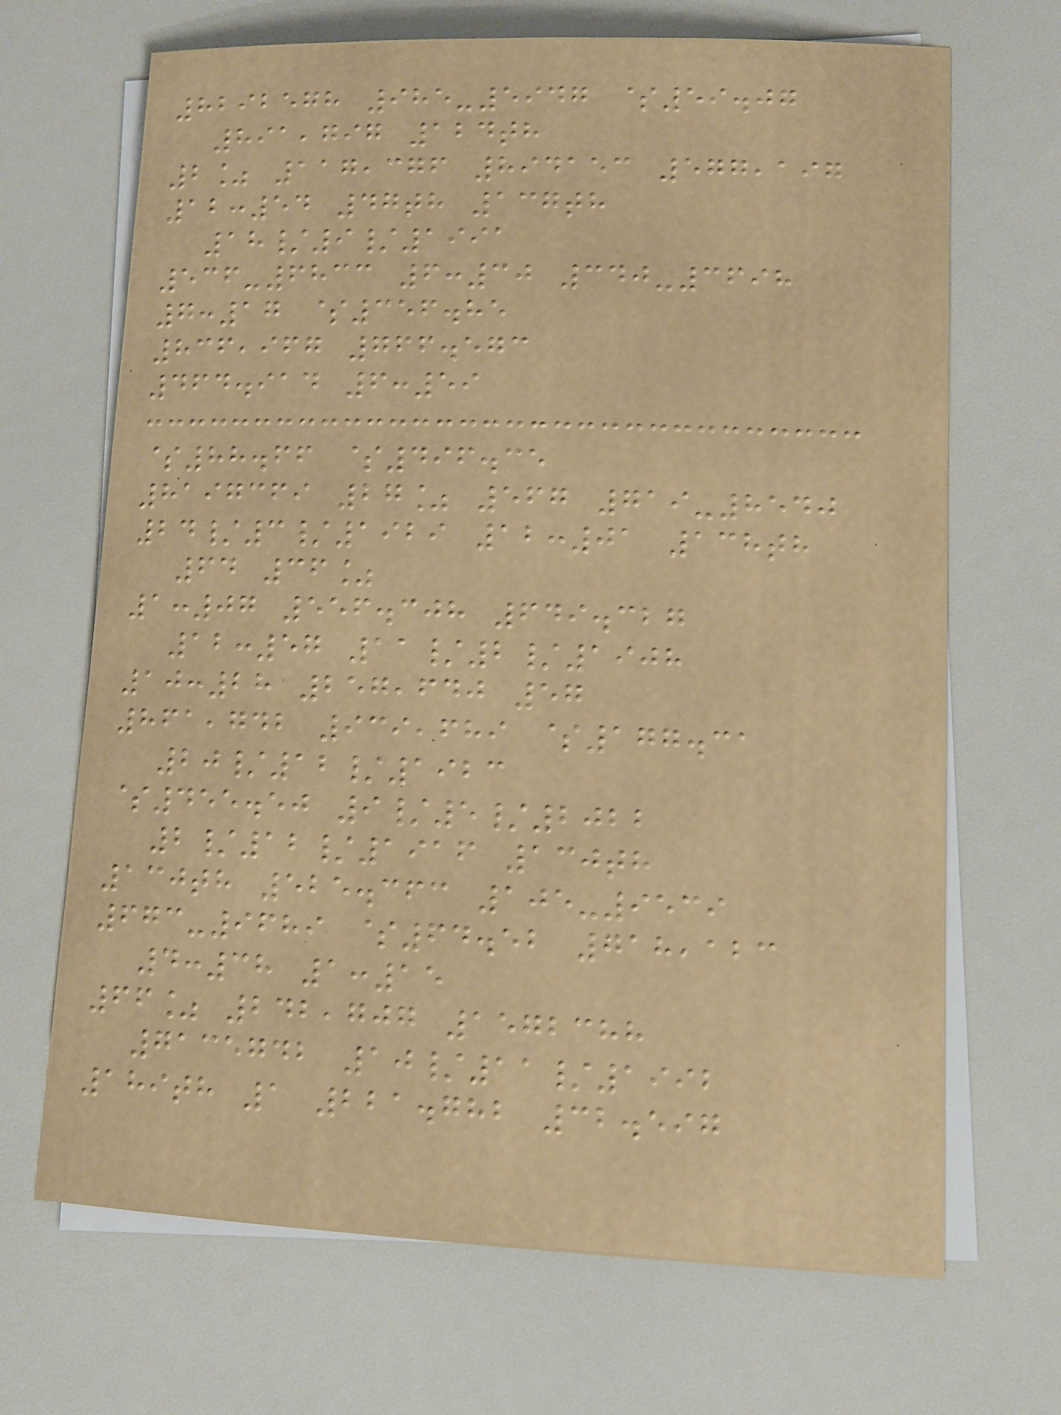8292578 985-5947 $59.07
891,797 124th
2% 117,376 894153 577,197
12:54 47th 137th
18/9/1991
536-6833 6:30 340-3698
7:17 $356.85
836,967 766.573
464.914 6:59
$88.66 $496.35
8197369 27% 567 719-8540
24/3/1929 12:01 138th
64 36%
1:07 556.308 649.327
12:57 11/2/1908
10:28 257,640 57
861,742 939,689 $177.31
20/12/1923
$455.50 9/5/2022
2/12/1916 130th
130th 525.363 105-9539
673-9689 $64.52 718,123
4:38 1:15
66% 242,707 1572388
7135742 10/11/1992
189th 1 221.782 32.597
